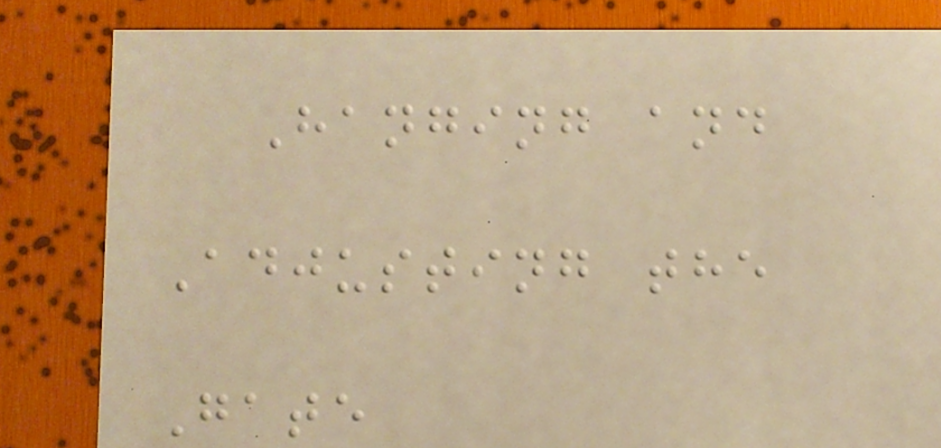Hanging and
Adjusting the
Gate
